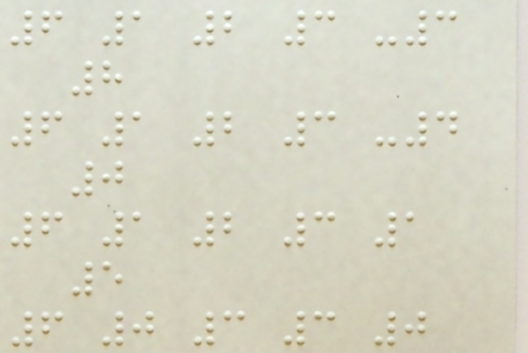6 1 2 3 -3
8
6 1 2 3 -4
0
6 1 2 3 1
5
6 0 3 3 0
